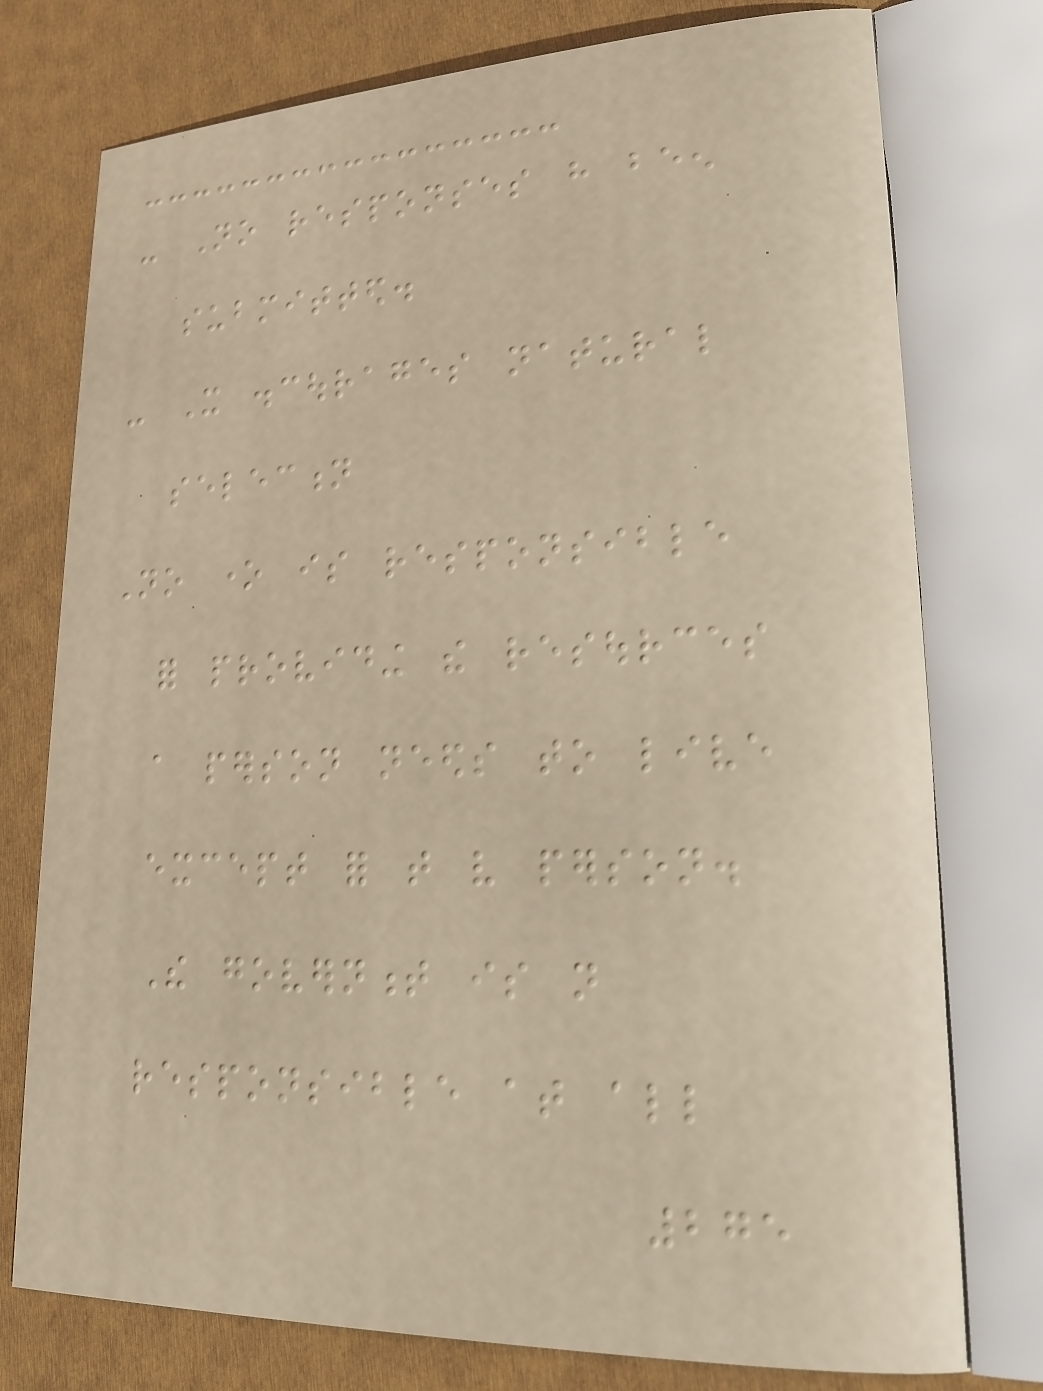- No responses have been
submitted.
- It discourages natural
selection
No one is responsible
for providing the resources
a person needs to live
except for that very person.
The government is not
responsible at all
275
